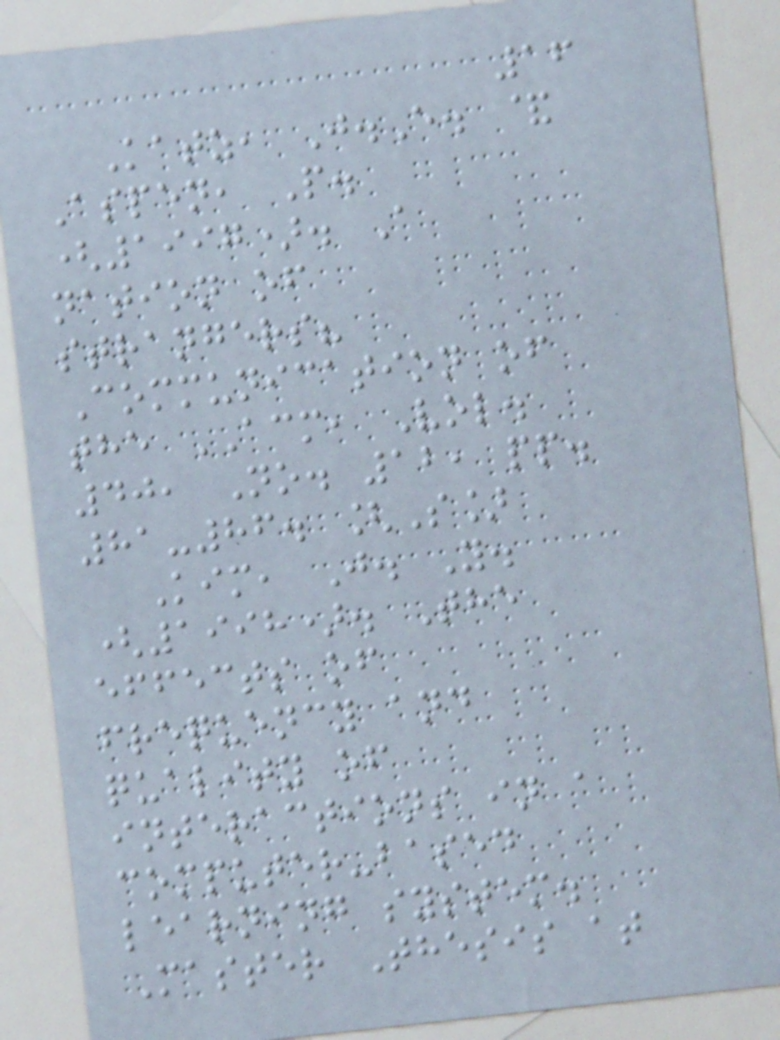16
Katz, J.E. &
Aspen, P.
(1997). A
nation of
strangers?
Communication of
the ACM, Vol.
40, No. 12, pp.
81-86. [S]
Kim, J. Y.
(1998). The
effects of
frequency and
quality of
interactions in a
computer-based
learning system.
Master Thesis at
